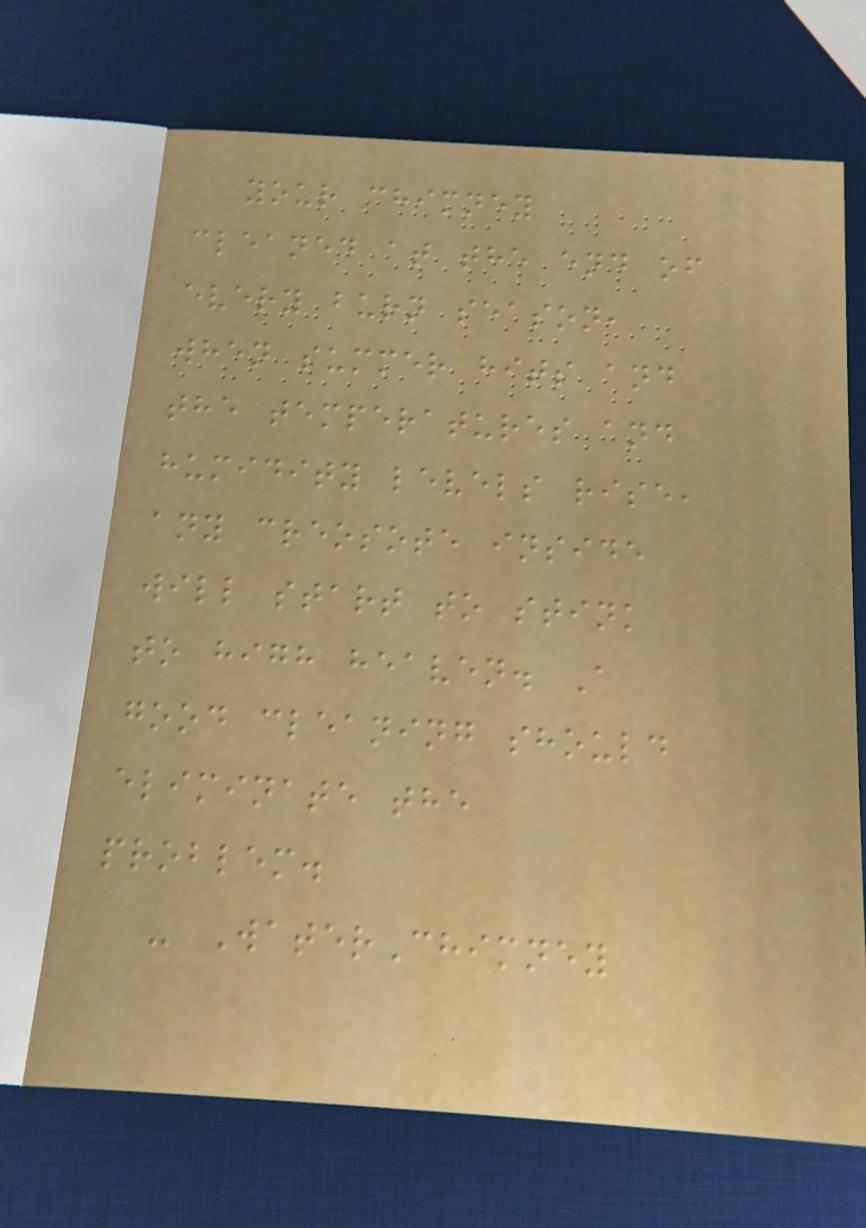your chimney
cleaned at the end of
every burn season,
when summer hits and
the temperatures and
humidity levels rise,
any creosote inside
will start to stink
to high heaven. A
good cleaning should
eliminate the
problem.
- WaterChimney
